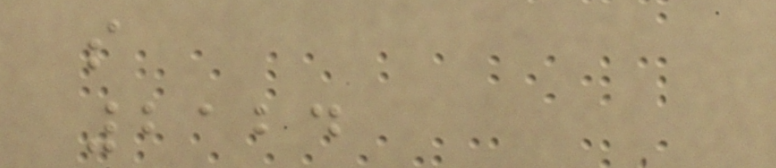s
2124
